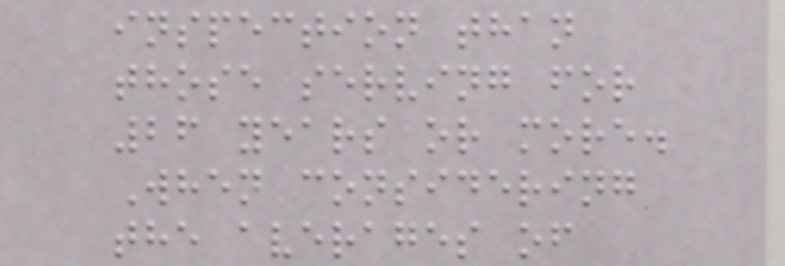inspection than
those serving for
26 years or more.
When considering
the averages of
